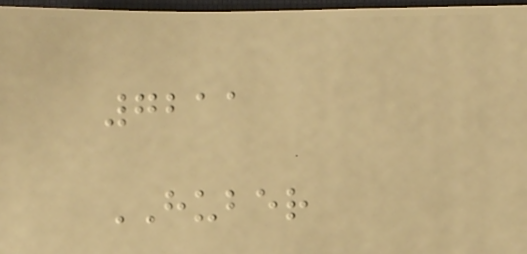7211
HUBER
